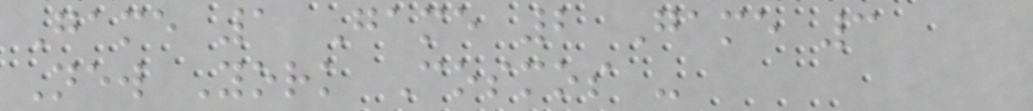Game 1 Game 2 Game 3
New York Cosmos -
